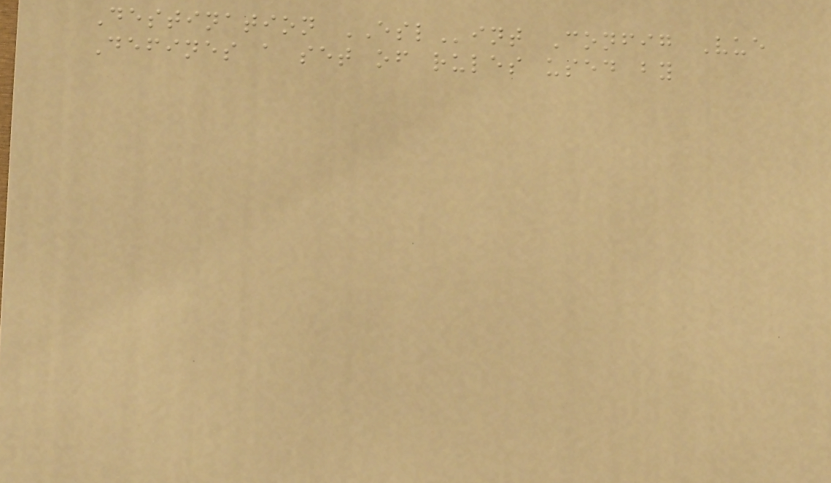Destination ESLint Config Vue
Defines a set of rules used by
